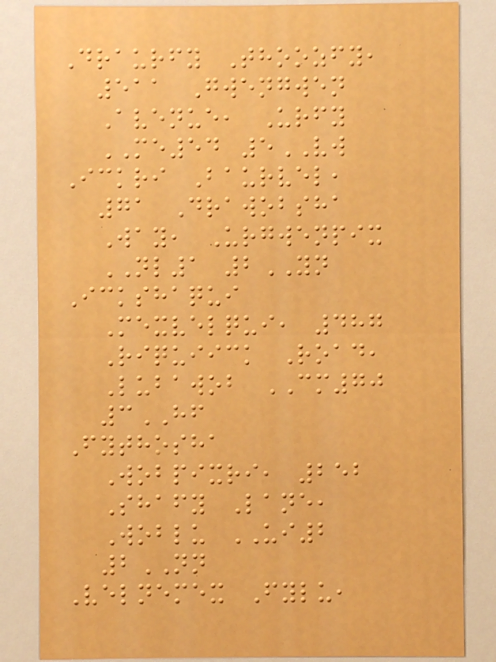Draurfy Thoozfy,
511 Gwengwen
Avenue, Urfy
ME54 5VW
Ickri Baurvel,
71 Drawobsha
Way, Urgwenpix
NL1 2YN
Ickshaqui
Mexvelqui, 487
Riquiick Road,
Lubawob CM70
3HF
Fythosha
Wobpixri, 252
Shafy Lane,
Woblu UI2
2NN
Velnemex Fylu,
